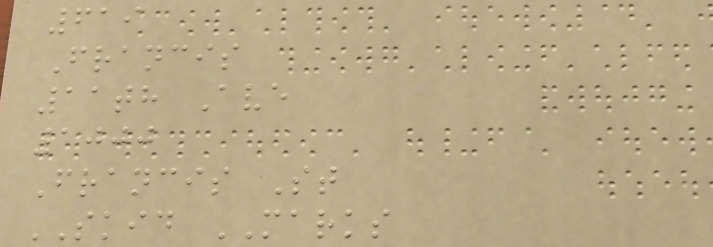619
Francis
11th Ave
1000
Francis St
SKID MARKS
